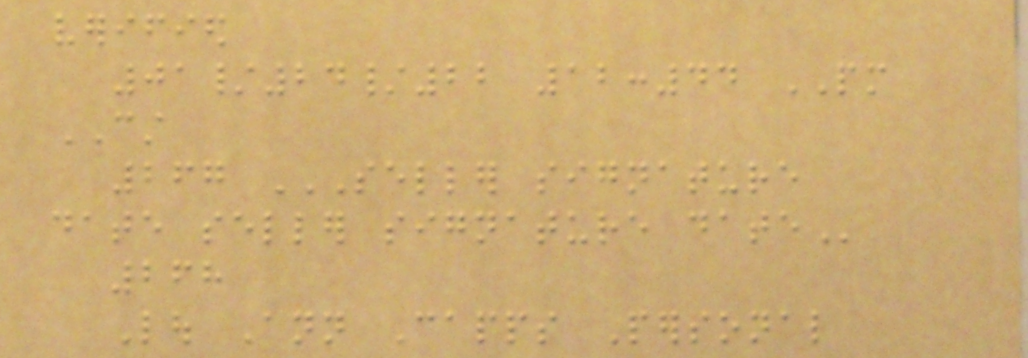verified
01/24/22 12:44 PM
CST
267 SELLER SIGNATURE
DATE SELLER SIGNATURE DATE
268
Lou Ann Capps Personal
